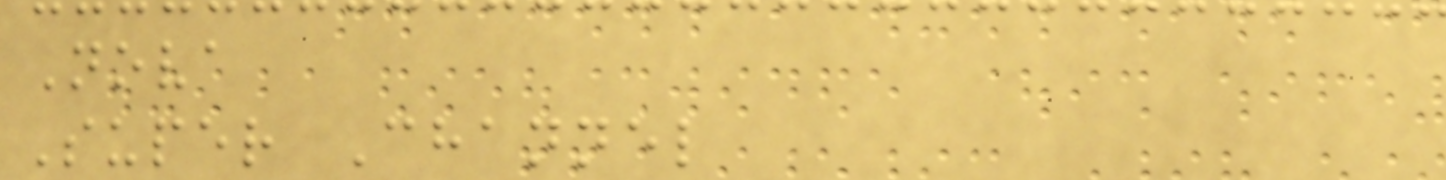Nova
Super Channel
